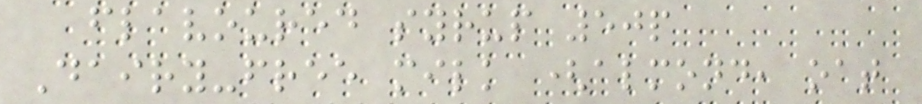flavoured syrup 50p
Dairy-free milk (almond, oat
